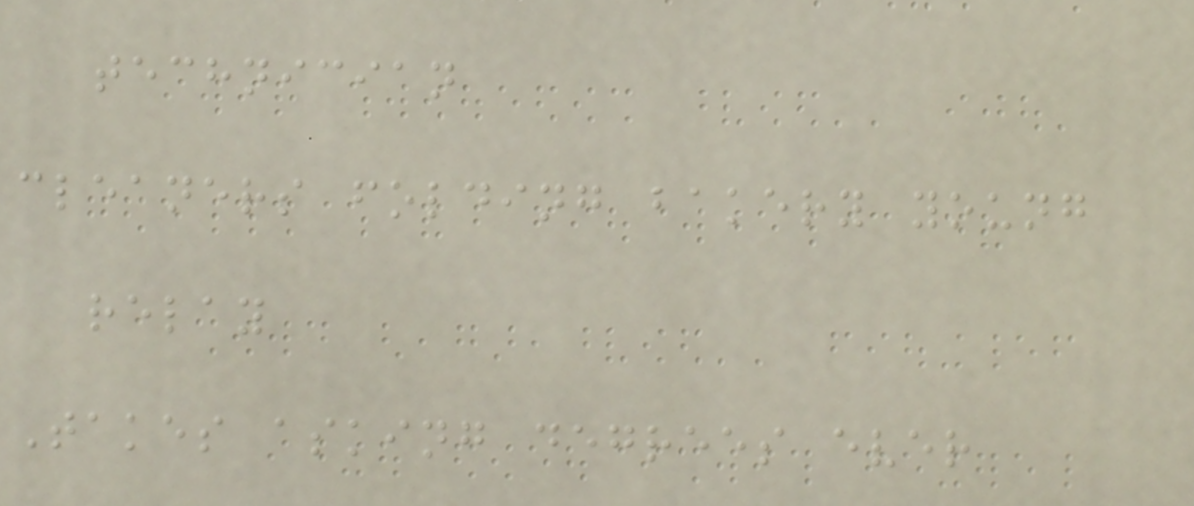technician
cleaners folding bakery young
relay
Takes asking degrees ever
